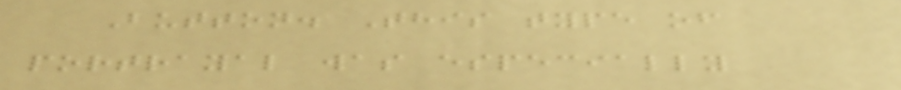Button. This type of
portrayal was especially
